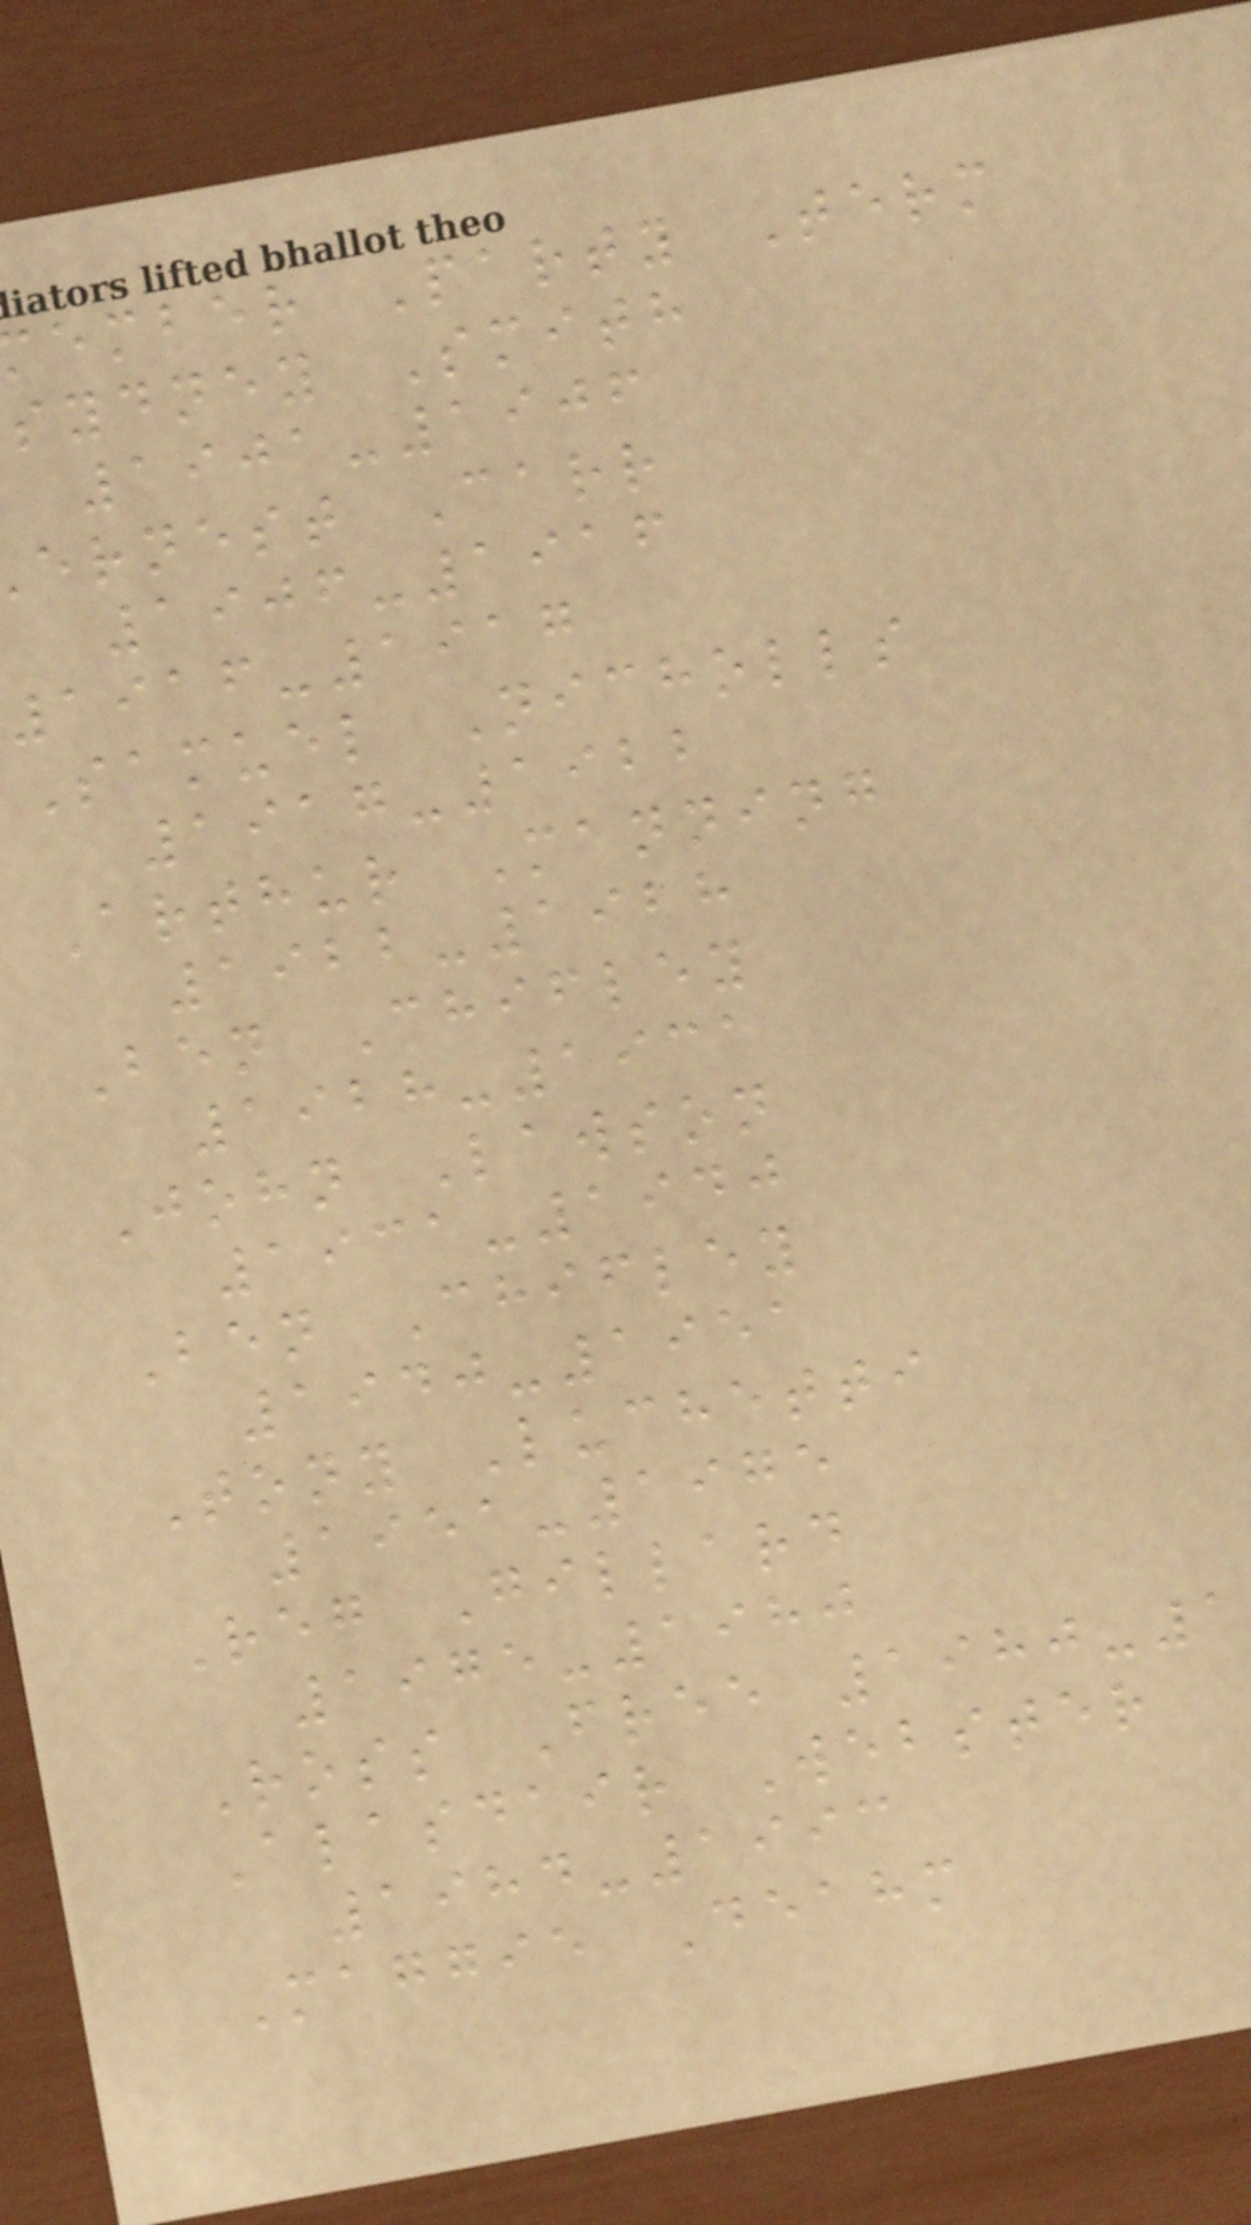ember Party Term
sydney Smith
1901-1906
ernest Carr
1906-1916
1916-1917
Samuel Nicholls
1917-1922
Arthur Manning
1922-1928
Ben Chifley
1928-1931
John Lawson
1931-1940
Ben Chifley
1940-1951
Tony Luchetti
1951-1975
Reg Gillard
1975-1980
Ross Free 1980-1
Alasdair Webster
1984-1993
Maggie Deahm
